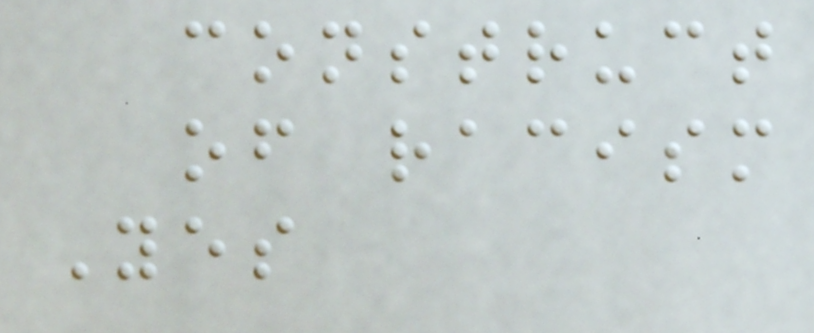construct
of racism
Yes
